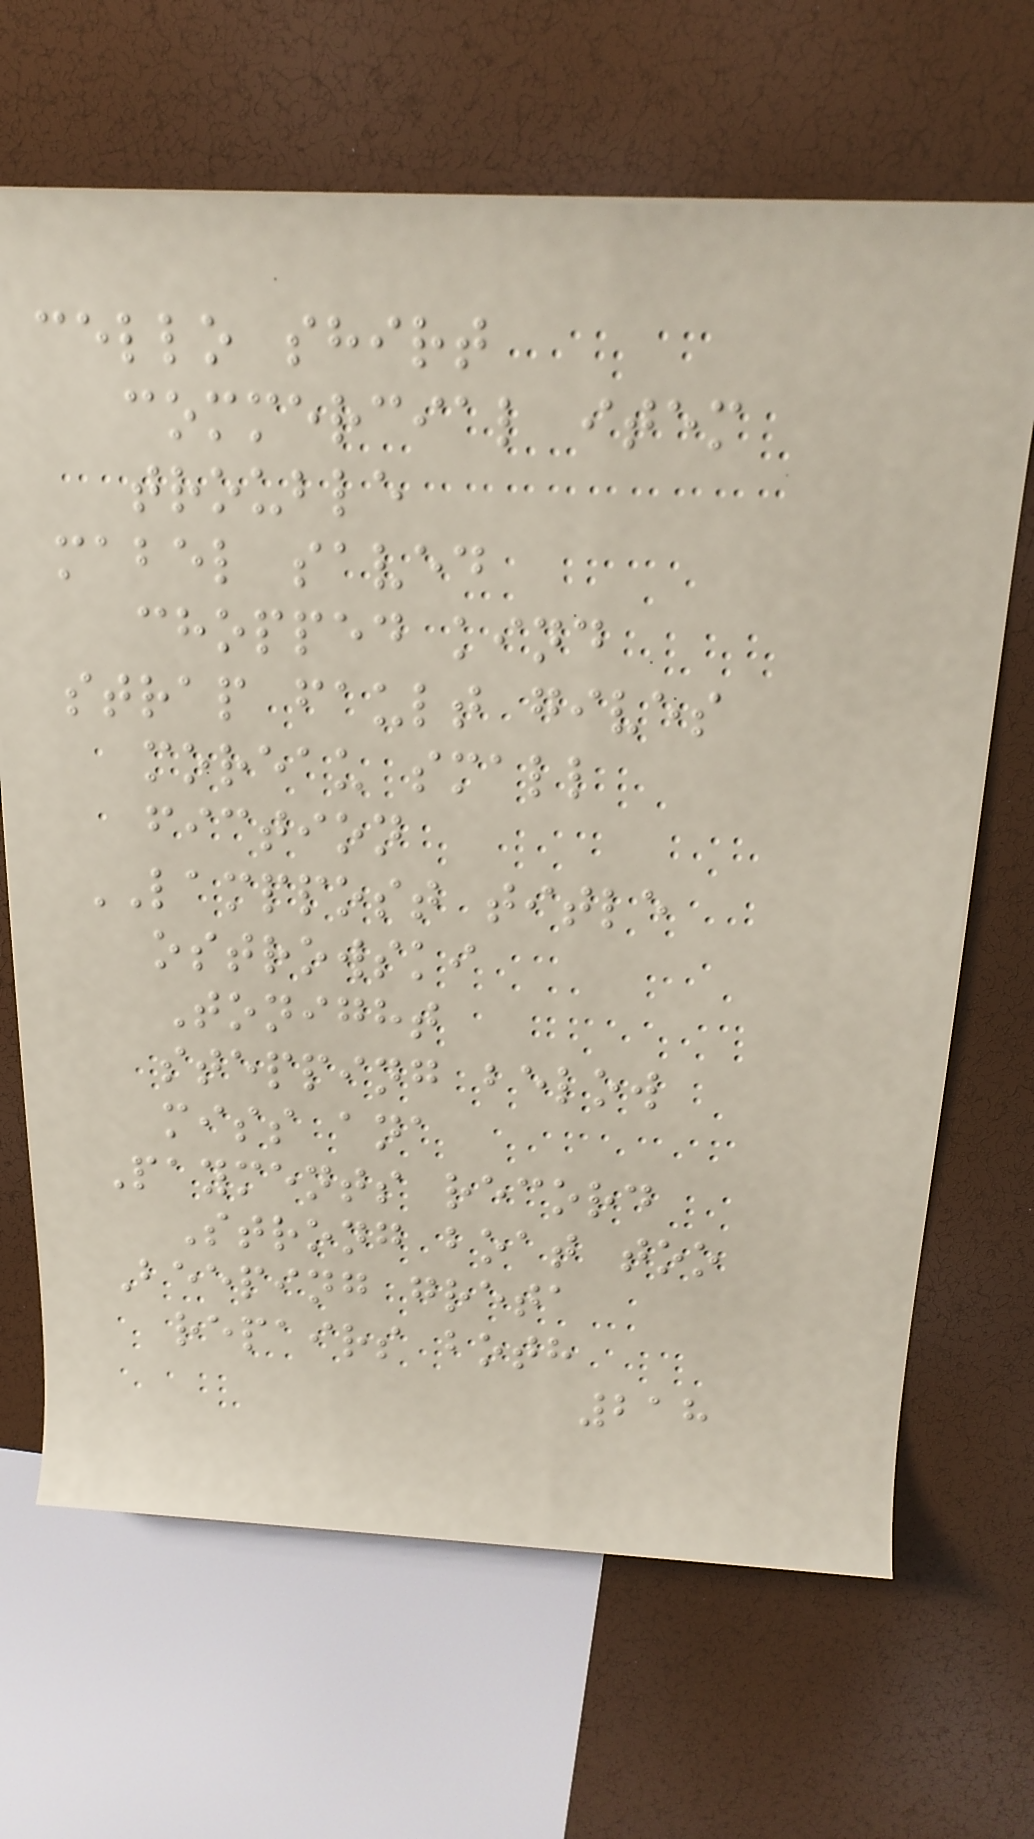cello shirt
commercial item
trouble
mabel saved
chopped kind
strap fault gives
moreau small
fiction
LAMPPOST title
ostrowski
Tonight
stepping below
miss ana
Payments record
Strong boat too
Beeping greta
repairs both
218
